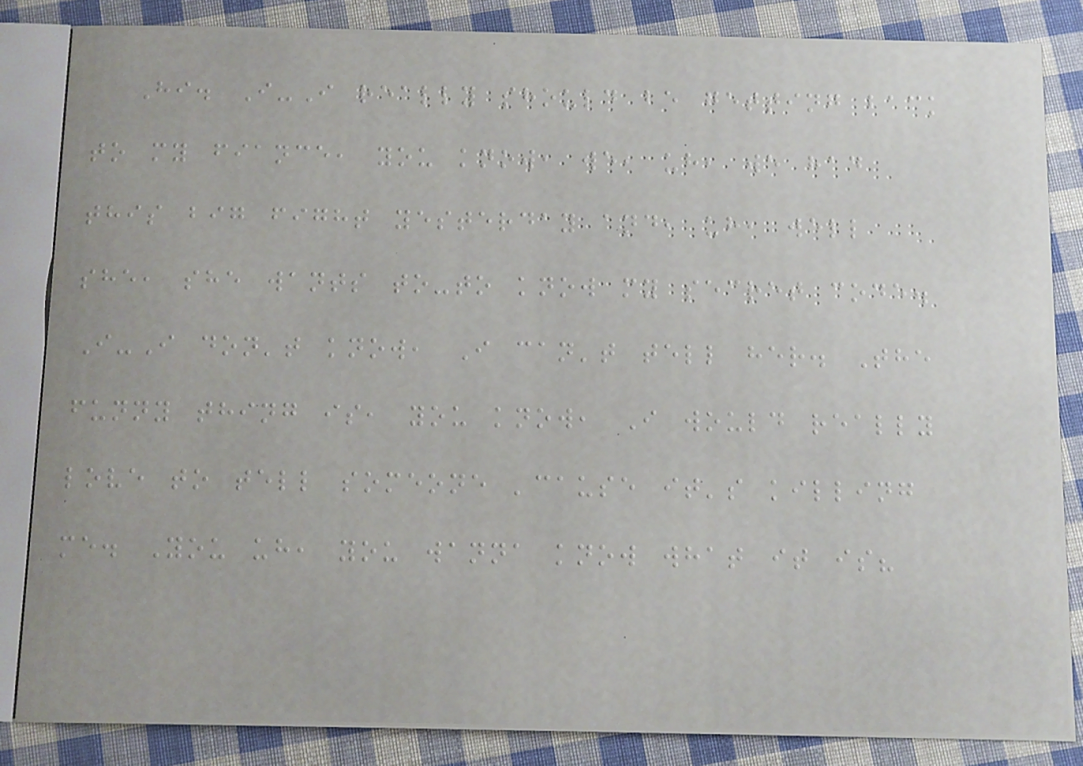Hi. I-I really should be getting back
to my fiance, you know, we, uh, we had
this big fight yesterday and, uh, well
she, she wants to-to know my secret code.
I-I don't know, I can't tell her. The
funny thing is, you know, I would really
love to tell someone 'cause it's killing
me. You uh, you wanna know what it is?
